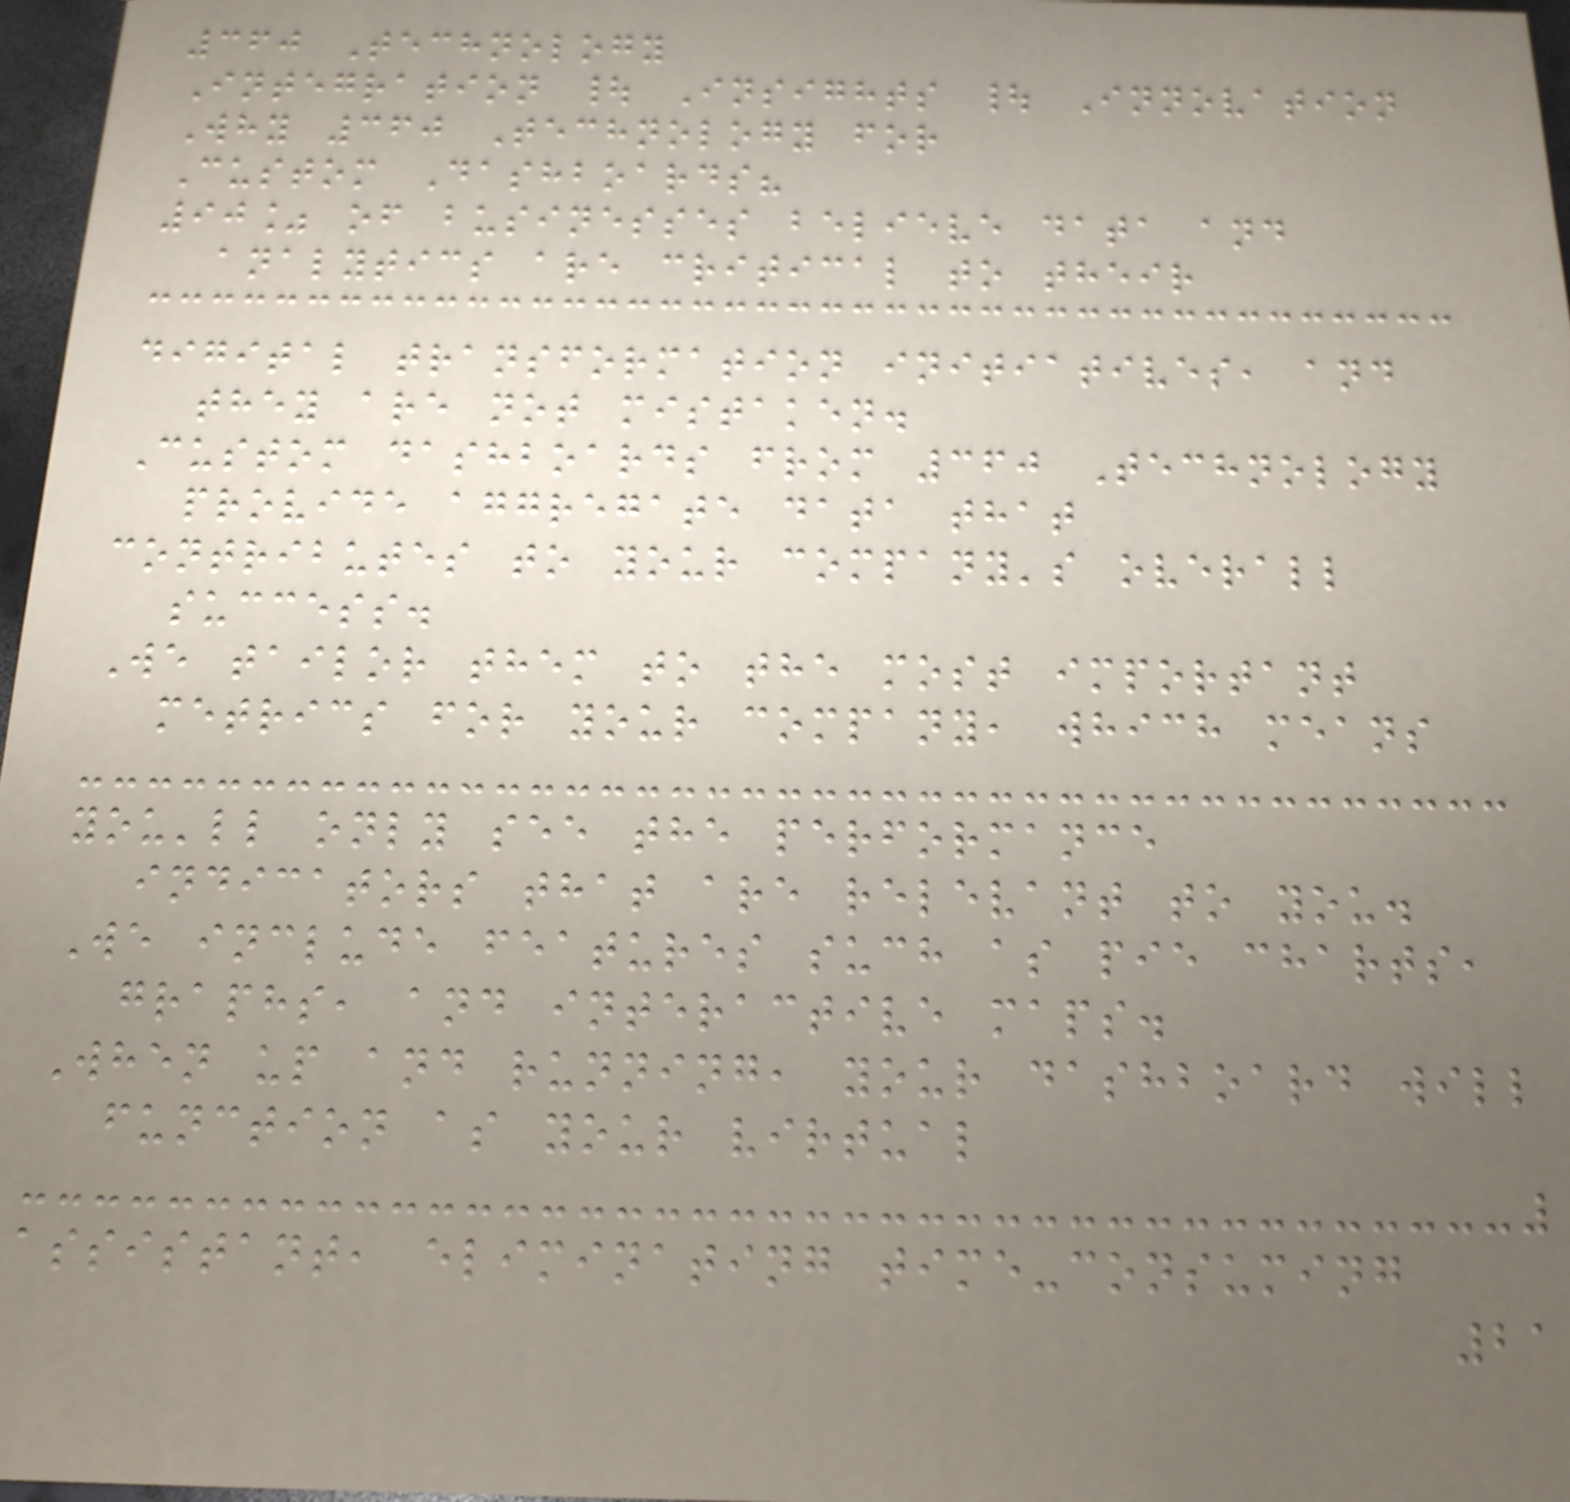360 Technology
Integration | Insights | Innovation
Why 360 Technology for
Custom Dashboards?
90% of businesses believe data and
analytics are critical to their
digital transformation initiatives, and
they are not mistaken.
Custom dashboards from 360 Technology
provide aggregate data that
contributes to your company's overall
success.
We tailor them to the most important
metrics for your company, which means
you'll only see the performance
indicators that are relevant to you.
We include features such as pie charts,
graphs, and interactive maps.
When up and running, your dashboard will
function as your virtual
assistant, eliminating time-consuming
21
